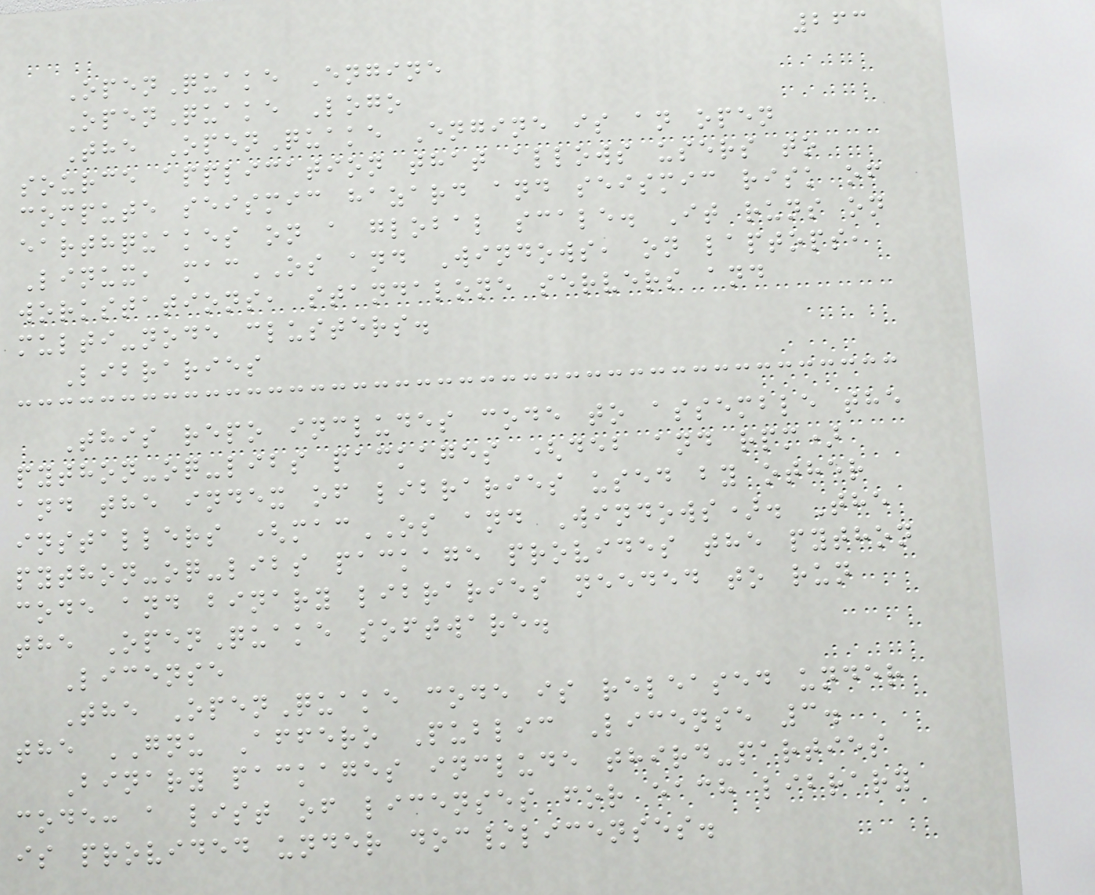263
OpenQuake Engine
OpenQuake Logo
The OpenQuake Engine is an open
source application that allows users to
compute seismic hazard and seismic risk of
earthquakes on a global scale. It runs on
Linux, macOS and Windows, on laptops,
workstations, standalone servers and
multi-node clusters.
Libraries
This repo includes code to assemble the
python-oq-libs packages (deb and rpm)
and the index of libraries used by other
installers (macOS and Windows). The
python-oq-libs package provides the python
code and binary libraries needed to run
the OpenQuake software.
License
The OpenQuake code is released under
the GNU Affero Public License 3.
Binary packages include third-parties
code: a list of licenses for each library
is provided under doc/licenses.
